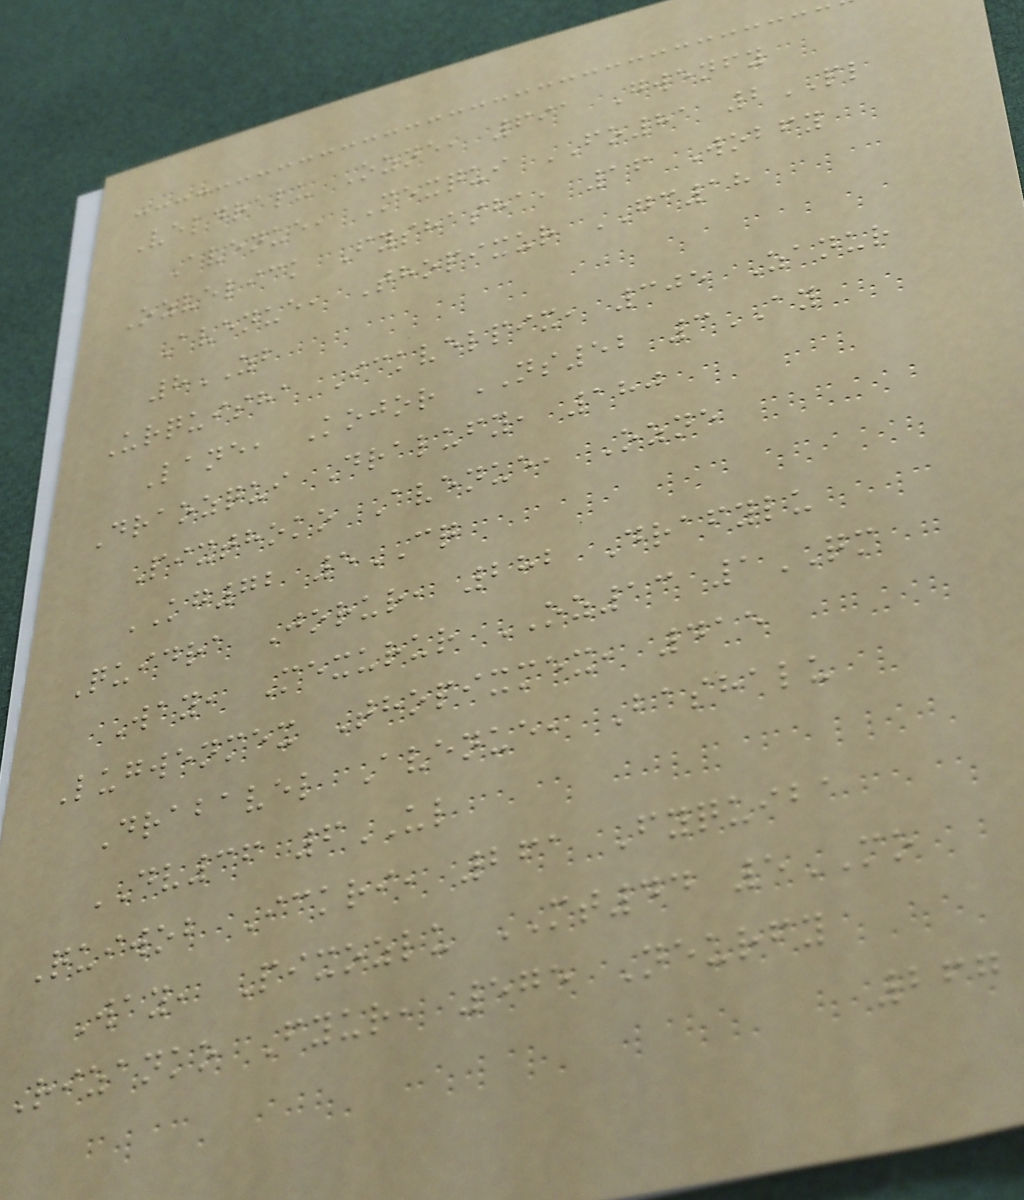Veldralu Ozne, 691 Gwenfy
Avenue, Mexqui FO81 2PL
Ozvelick Fyshasha, 16 Wobfy
Avenue, Thopixur GC18
8ZB
Urquisha Ickvelpix, 305 Zanur
Lane, Kojor NS52 3AY
Draozqui Dralufy, 180
Pixthoko Avenue, Ozne
KG72 5CQ
Quidra Jorur, 282 Drafylu
Way, Mexurur OZ13 1QM
Lugwenmex Thopixmex, 415
Drabavel Avenue, Bashalu
DV36 6UL
Quiwob Ickri, 261 Fyquiba
Way, Pixozlu MT44 5MO
Rizanko Fyur, 575 Neurfy
267
